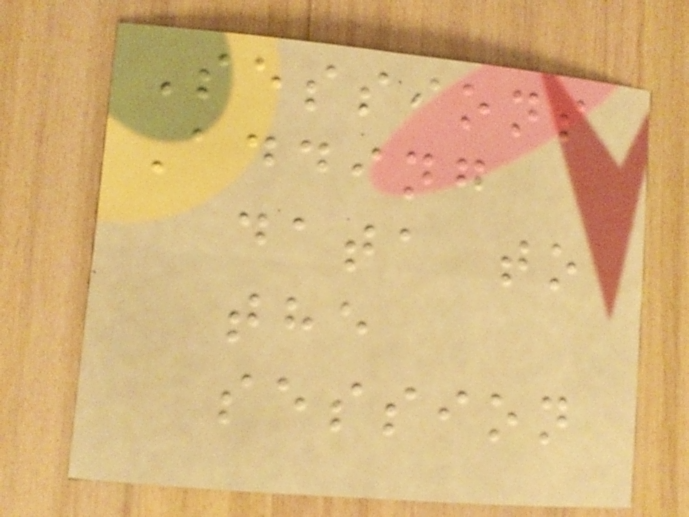Sessions
Adding
data to
the
session
